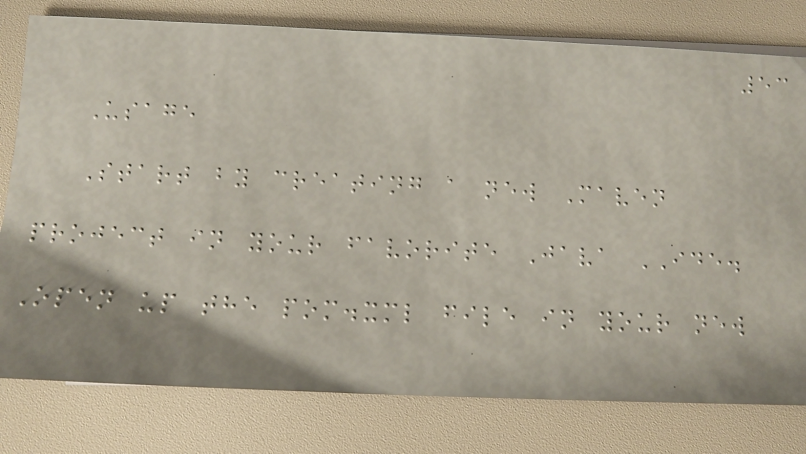53
Usage
Start by creating a new Maven
project in your favorite Java IDE.
Open up the pom.xml file in your new
